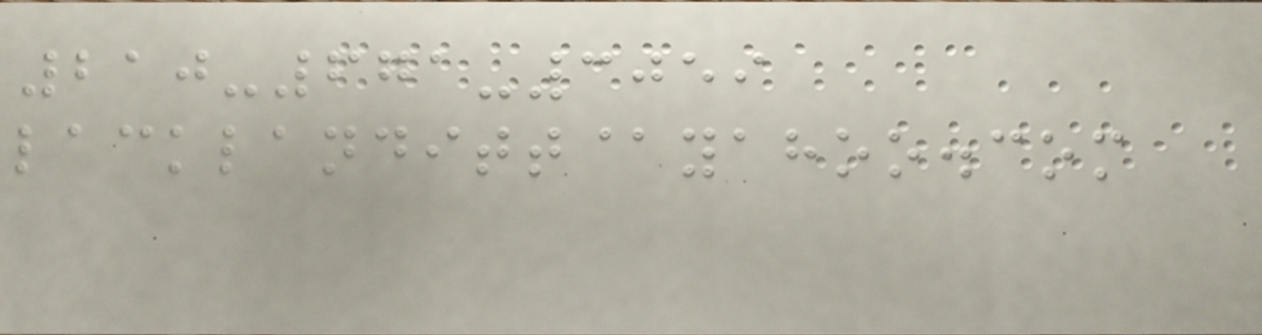210-671-3059
lacklanditt@yahoo.com
